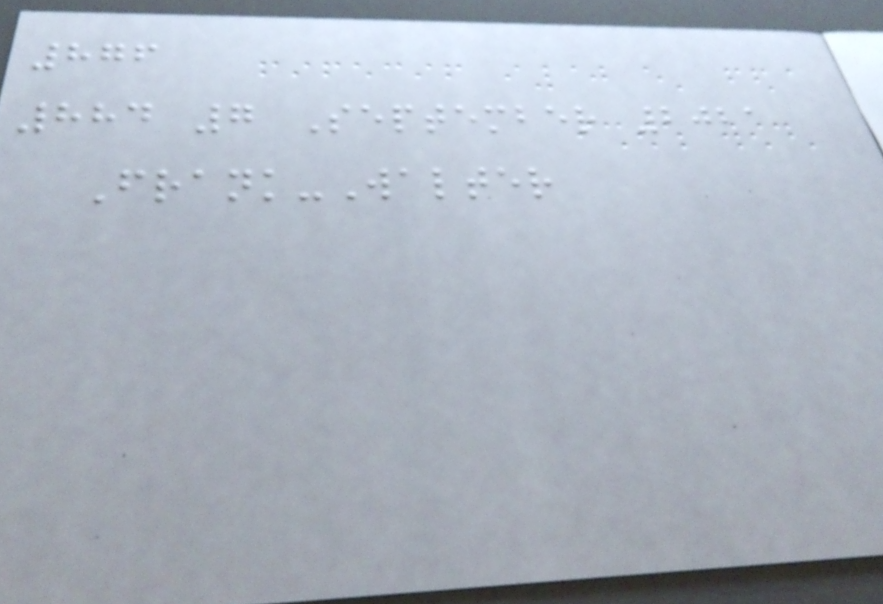876
884 7 September 2021
Frank-Walter
